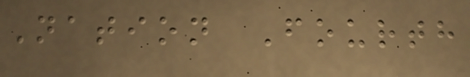Nation Fourth
